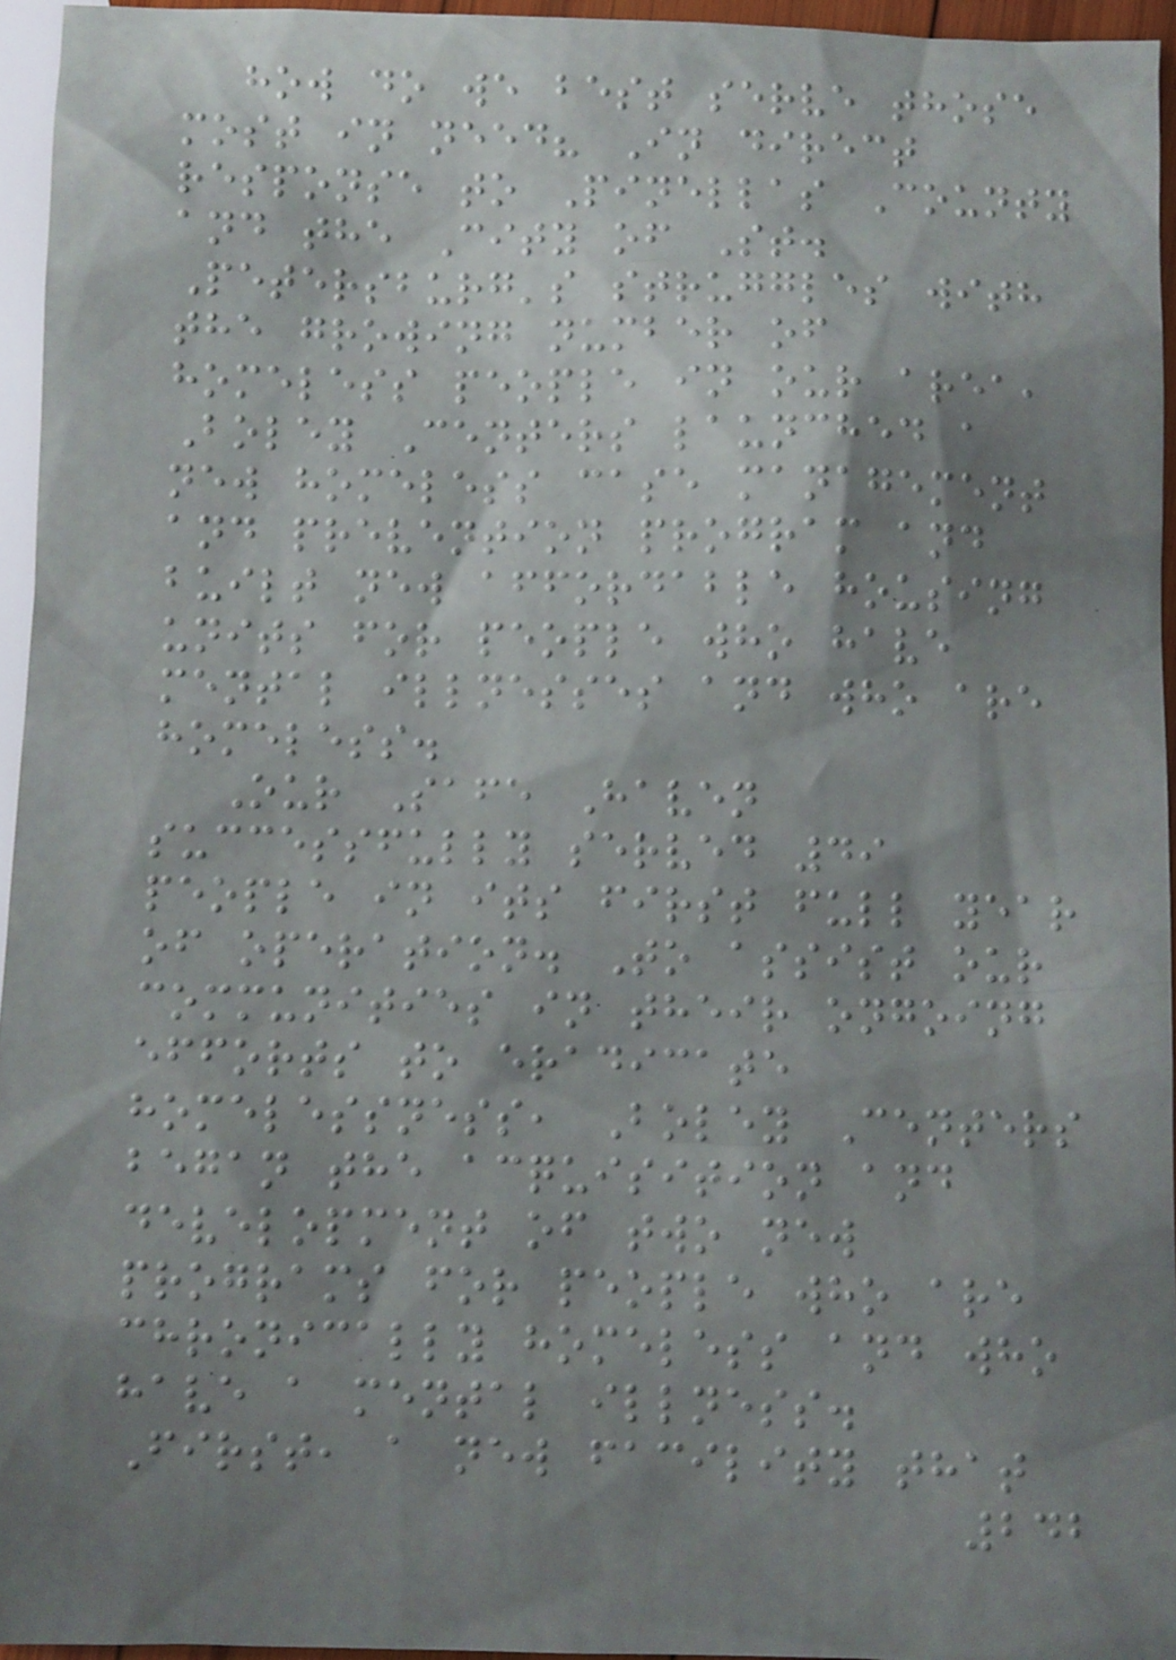how do we best serve those
most in need? In direct
response to Pinellas County
and the City of St.
Petersburg's struggles with
the growing number of
homeless people in our area,
Boley Centers launched a
new homeless case management
and prevention program and
built new affordable housing
units for people who have
mental illnesses and who are
homeless.
Our Safe Haven
successfully served 49
people in its first full year
of operation. To assist our
communities in their ongoing
efforts to eradicate
homelessness, Boley Centers
began the acquisition and
development of two new
programs for people who are
chronically homeless and who
have a mental illness.
First, a new facility that
242
